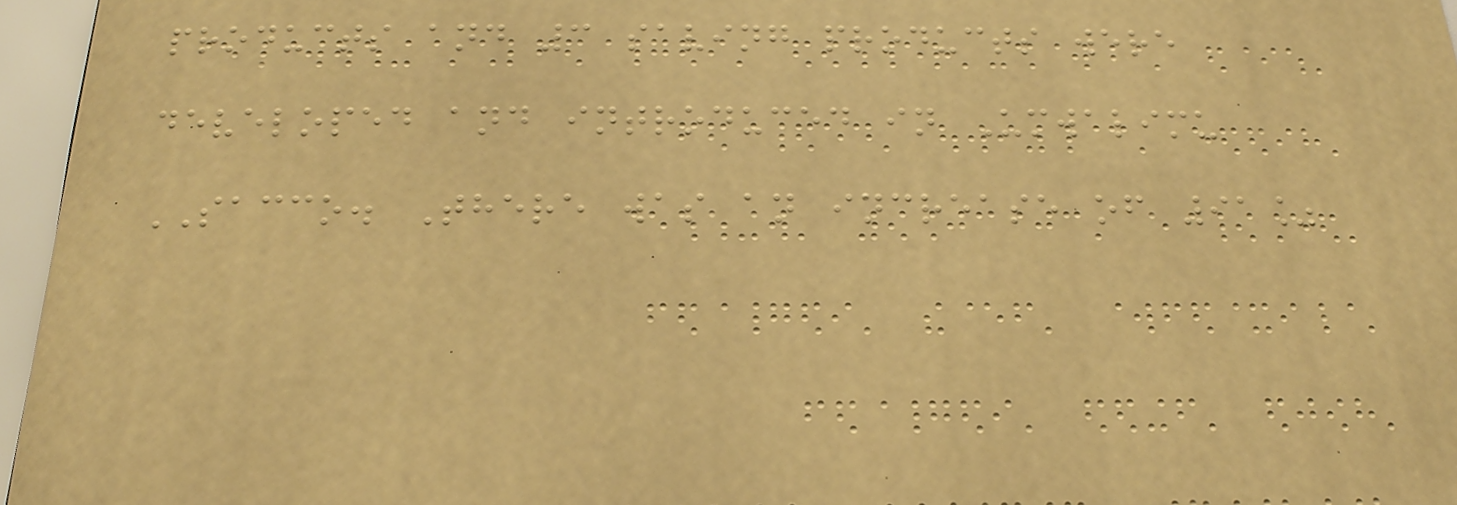products and 3 saving products were
developed and introduced in Umwalimu
SACCO. There was an increase of 91%
